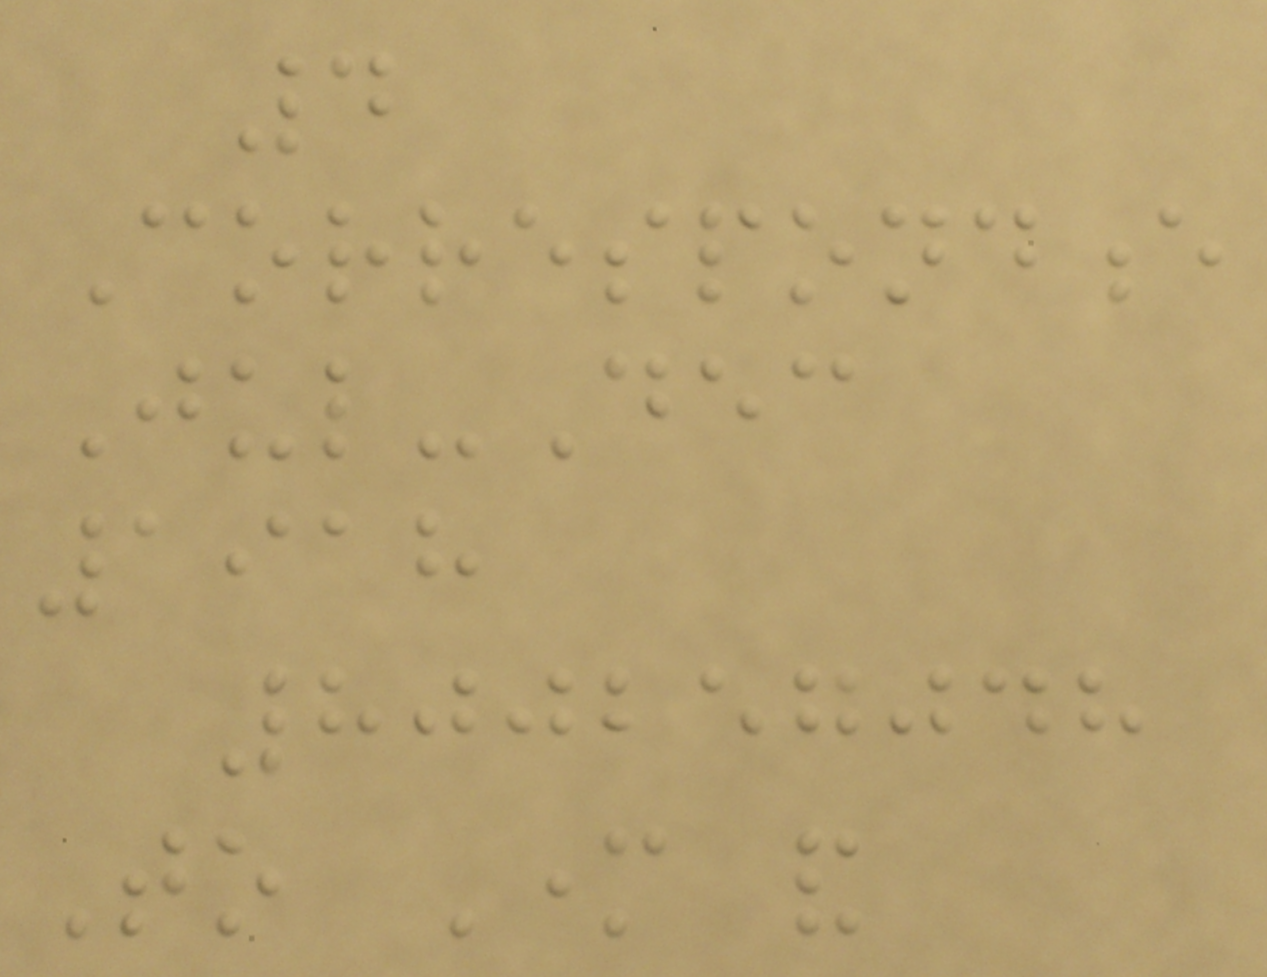4
Correspondence
Jul-Dec
1918
800257048
To Mother and
